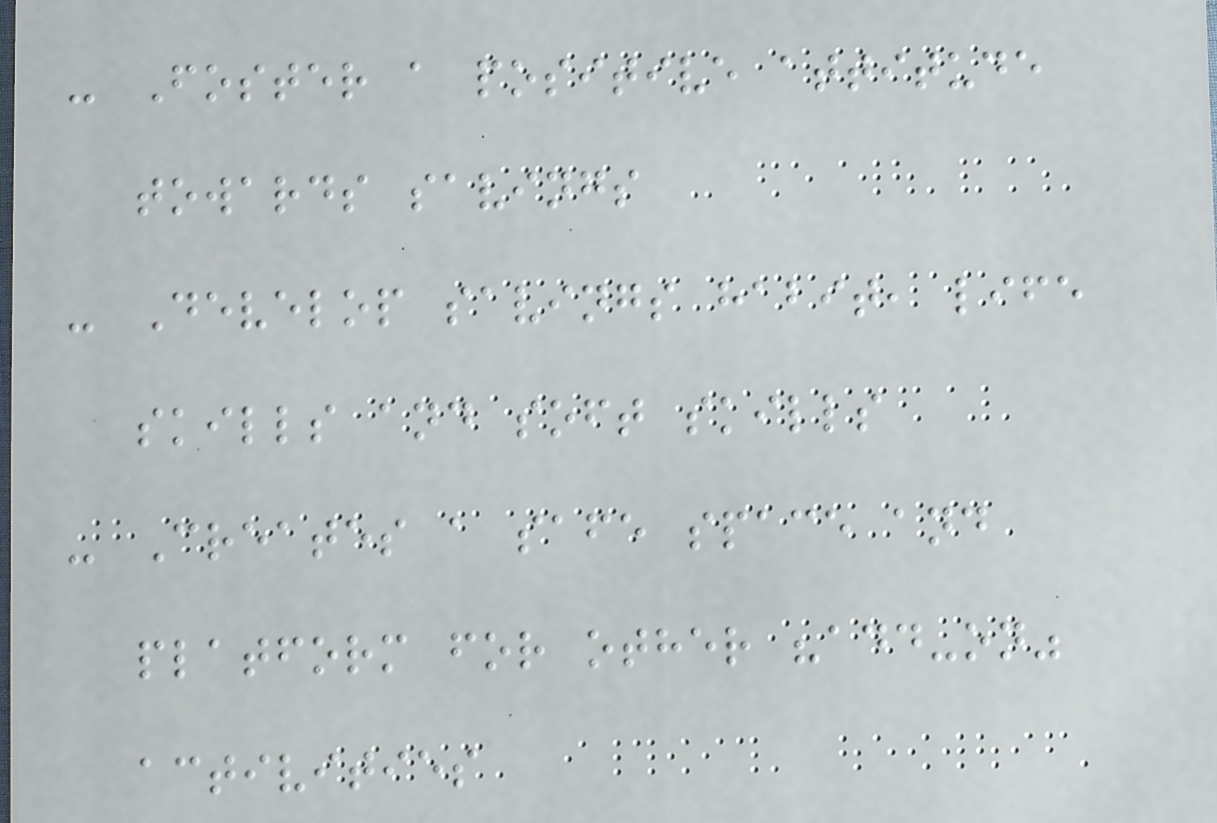- Foster a positive attitude
towards savings
- Develop savings habit, life
skills and soft skills
- Creates a safe space and
platform for other "add-on"
activities
